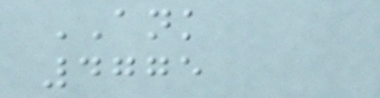ANK
4775
